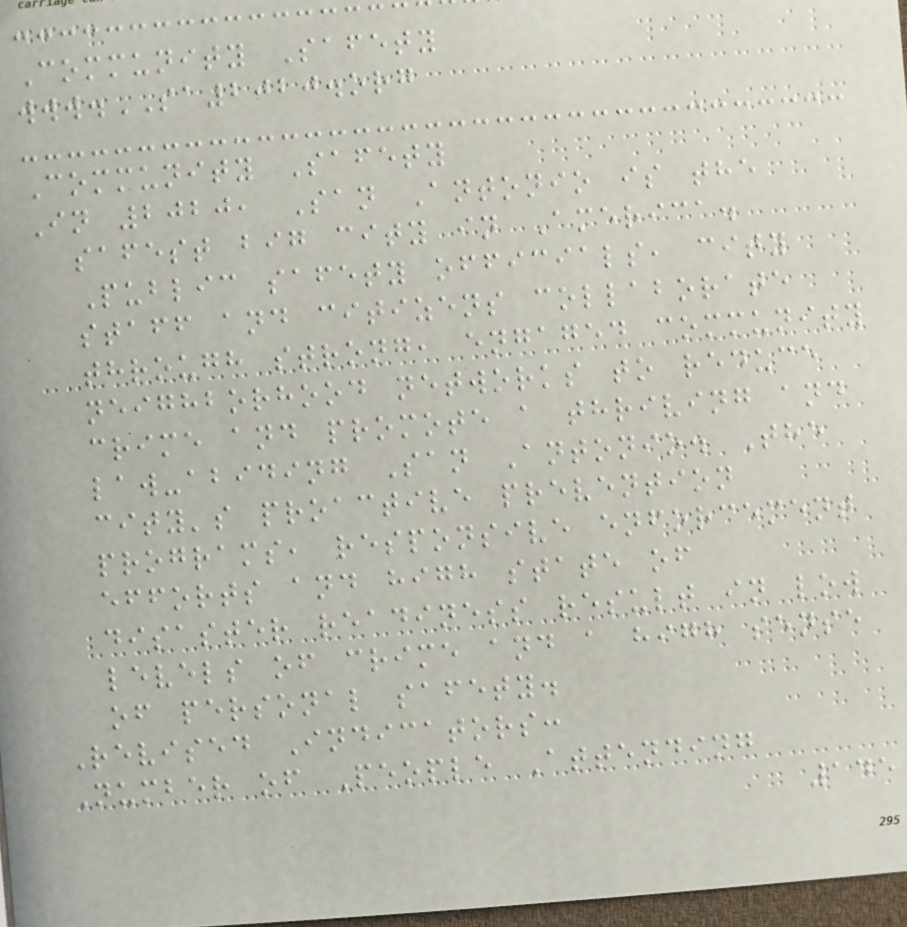Community Safety
www.SA2020.org
Community Safety
In 2020, San Antonio is the
safest big city in America.
Public safety officials, city
staff and citizens collaborate
through strong, engaged community
neighborhood networks to reduce
crime and promote a thriving and
law-abiding San Antonio. The
city's proactive prevention
programs, responsive enforcement
efforts and high state of
disaster readiness result in low
levels of crime and a high sense
of personal safety.
Revised Indicators:
Number of People Attending
145
